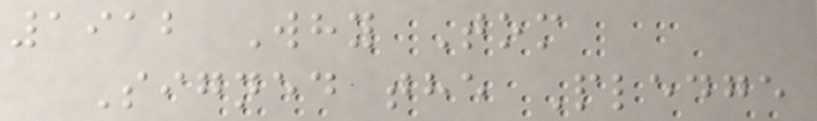1912 Why Tom
Signed the Pledge
